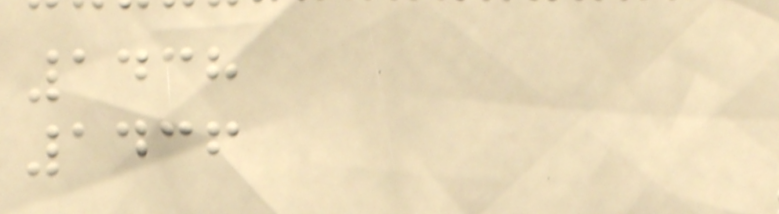1438
1436
